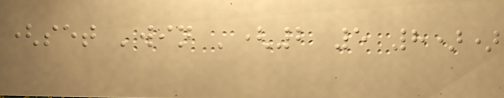(set 'win '(2 5 8))
